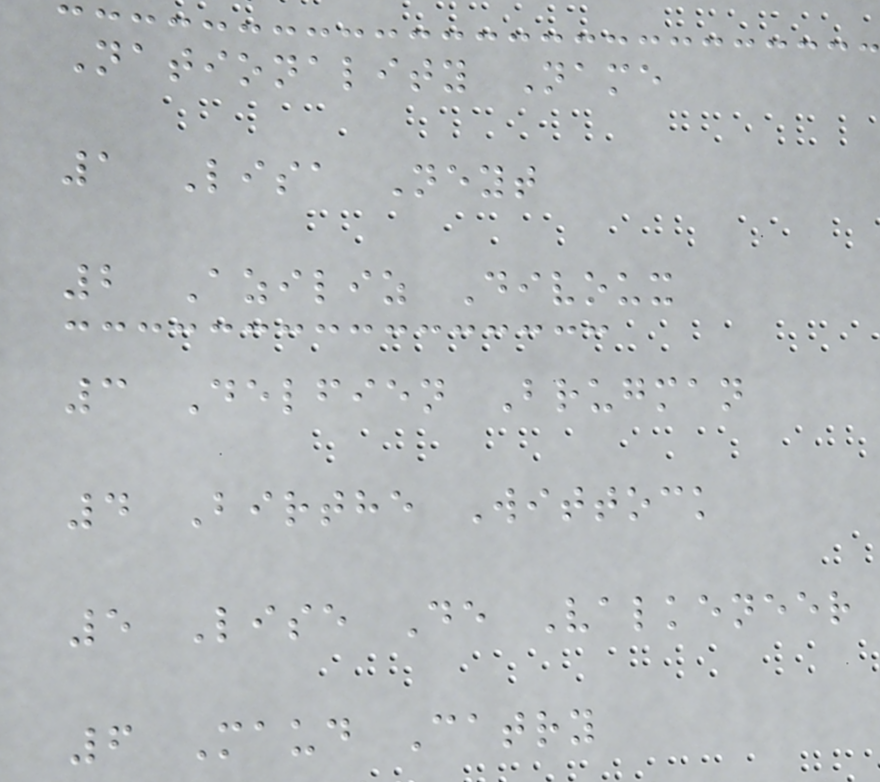Nationality Name
1 Lisa Neyt
2 Aziliz Divoux
3 Delfien Brugman
4 Birthe Wittock
5 Lise De Valkeneer
6 Maud Catry
